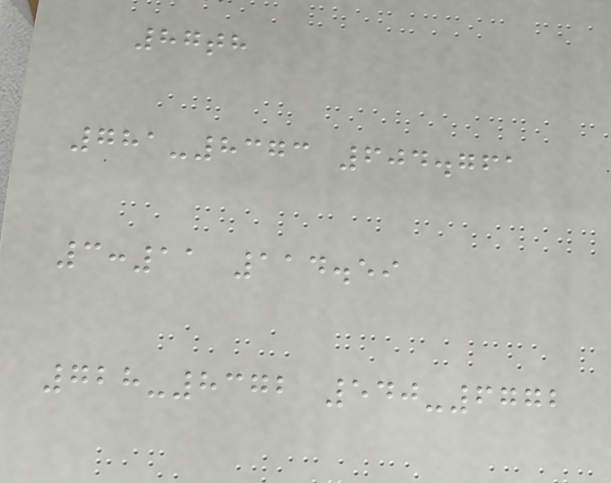87th
781-8373 604.761
3:11 114.59
728-8372 540-6772
